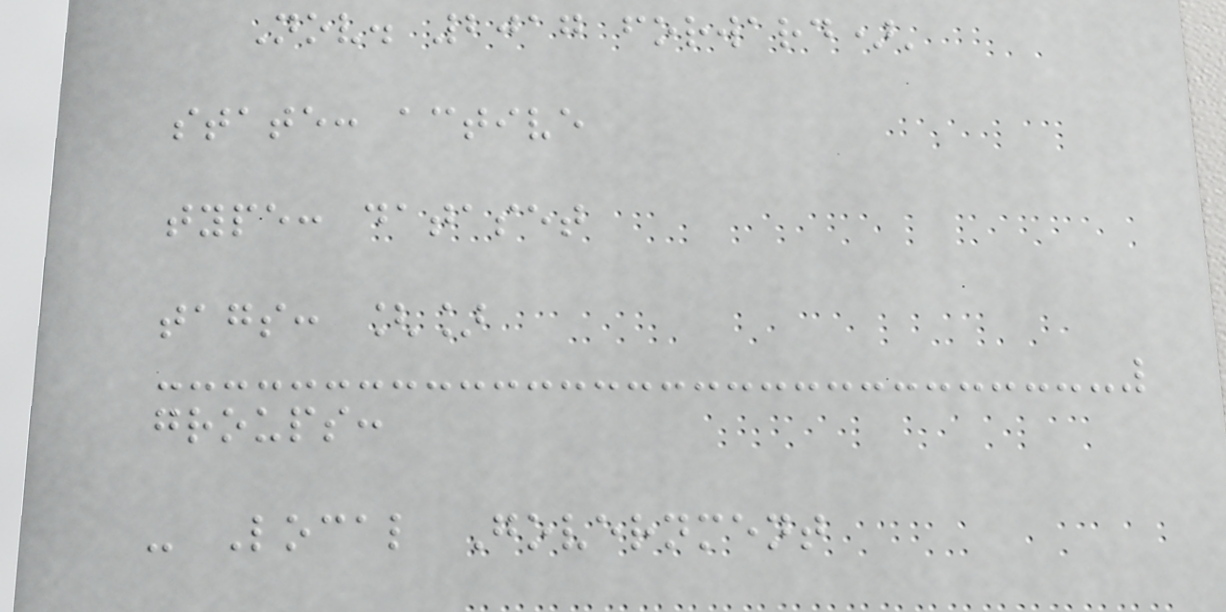Nov. 2017 forward)'
state: active
type: dataset
tags: []
groups:
- Local Government
